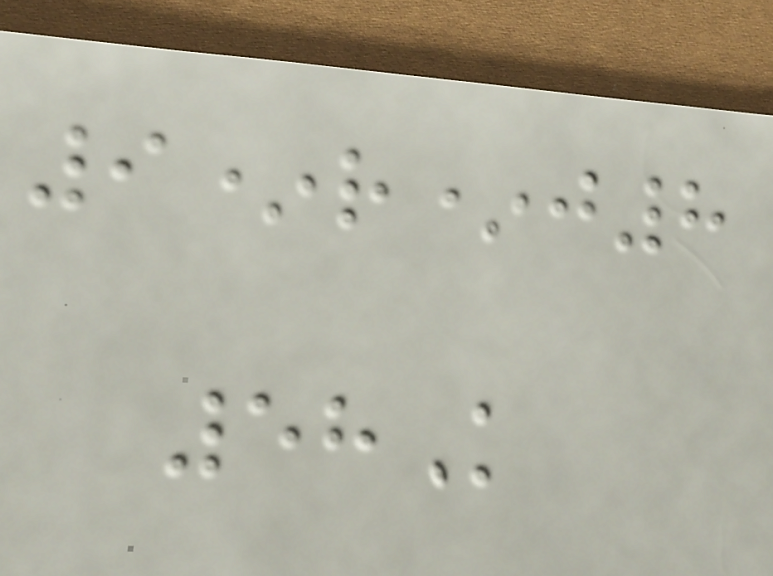9*r*j8
58K
